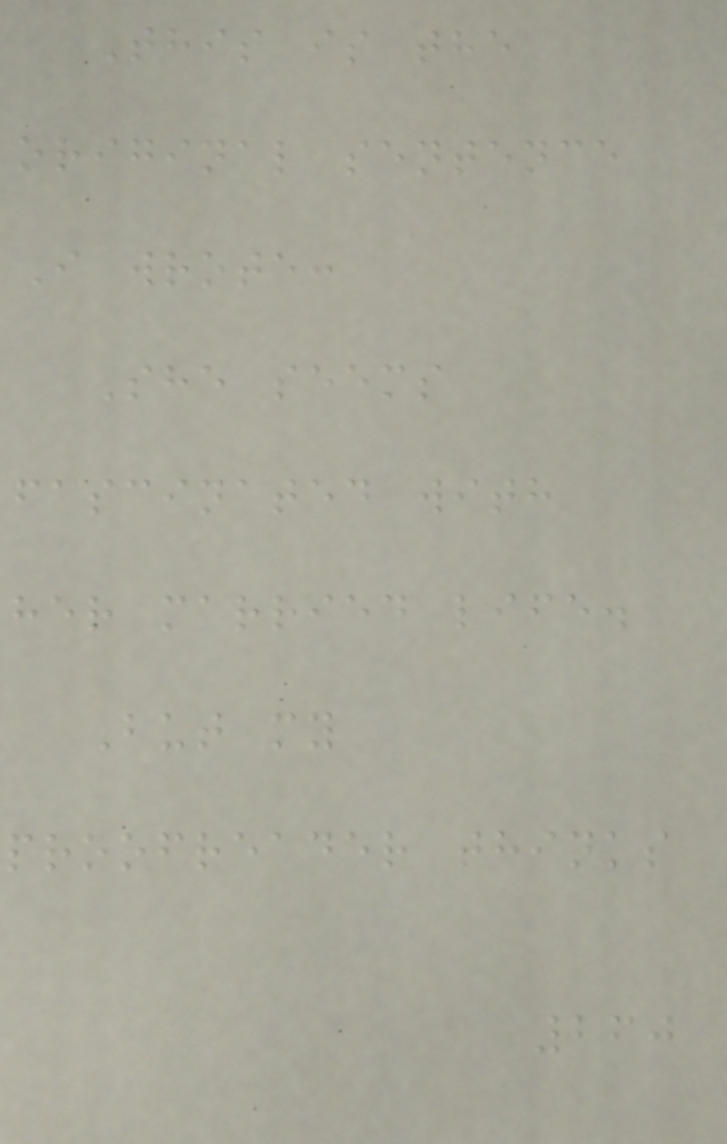This is the
original sentence
I wrote:
She seems
fascinated with
her married life.
But my
proofreader thinks
260
